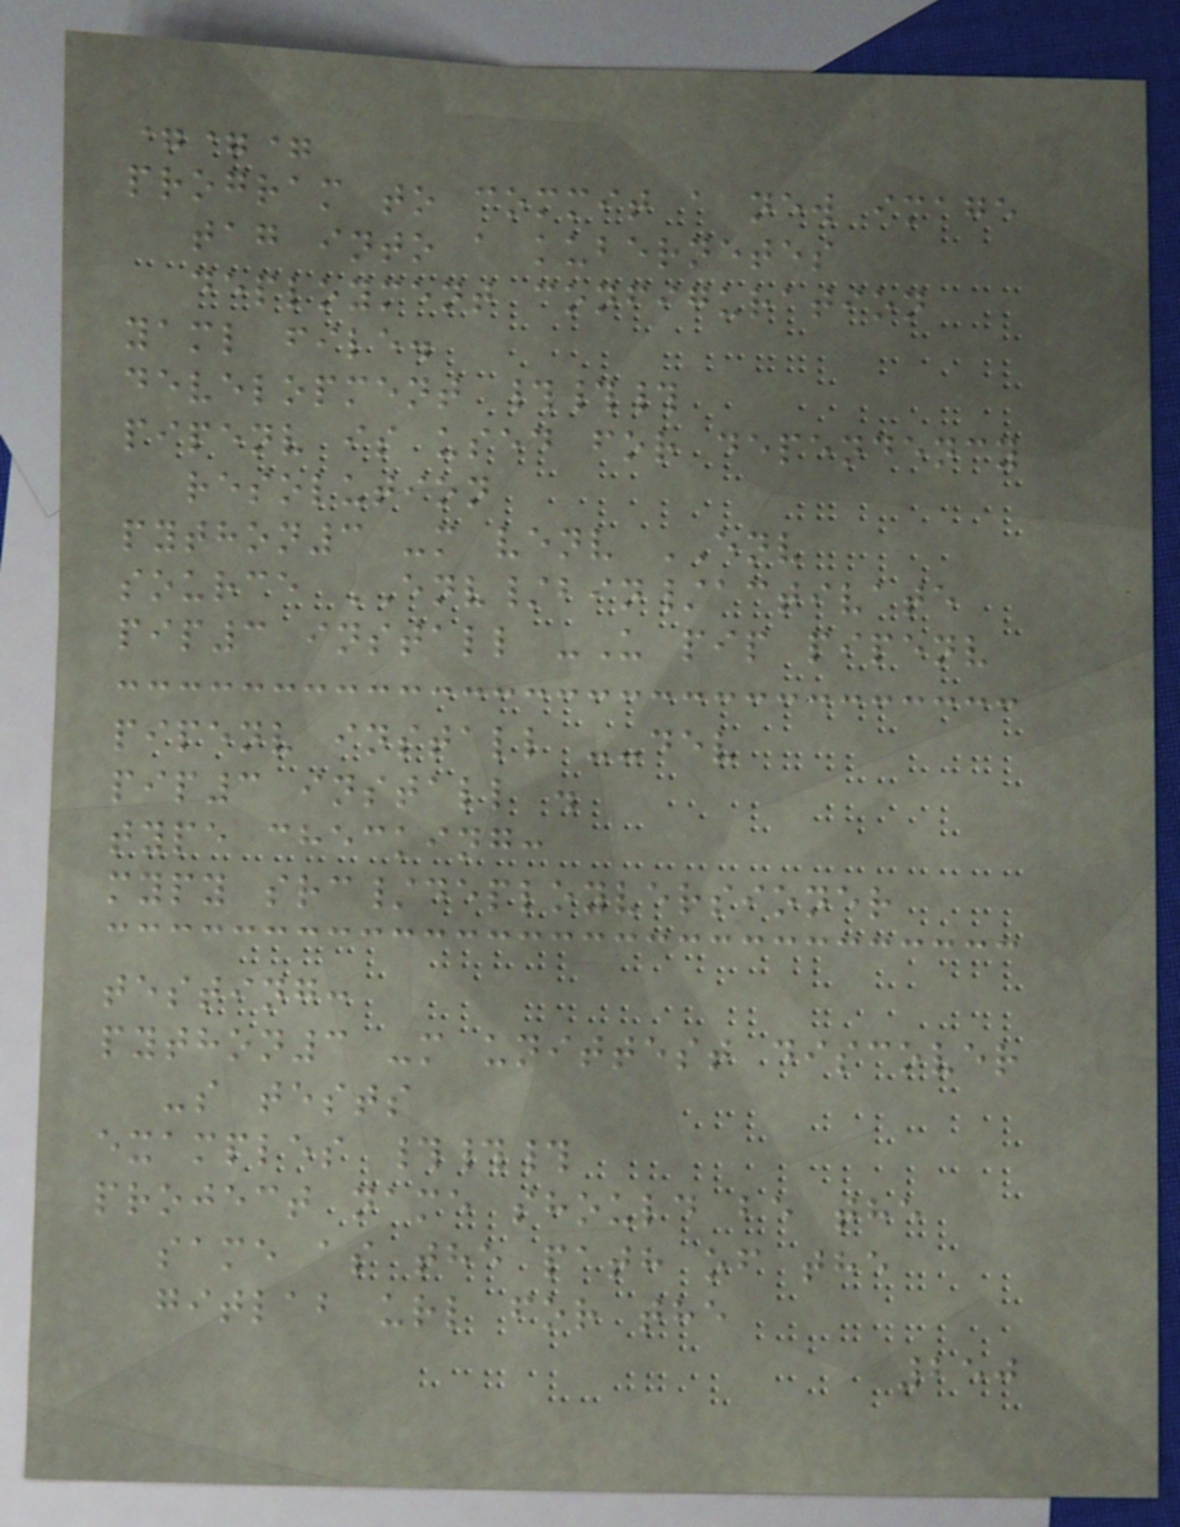===
program to commit a new image
tag into a kubernetes
deployment configuration
yaml file.
development ###
pipenv is used for dependency
resolution
python3 -m venv ENV
source ENV/bin/activate
pip3 install -U pip pipenv
pipenv install --dev
pip3 install .
type checking:
mypy src/deployversioner
testing:
python3 -m unittest discover
-s tests
examples ###
project name should be the
same as the path of the
gitlab url for the
250
